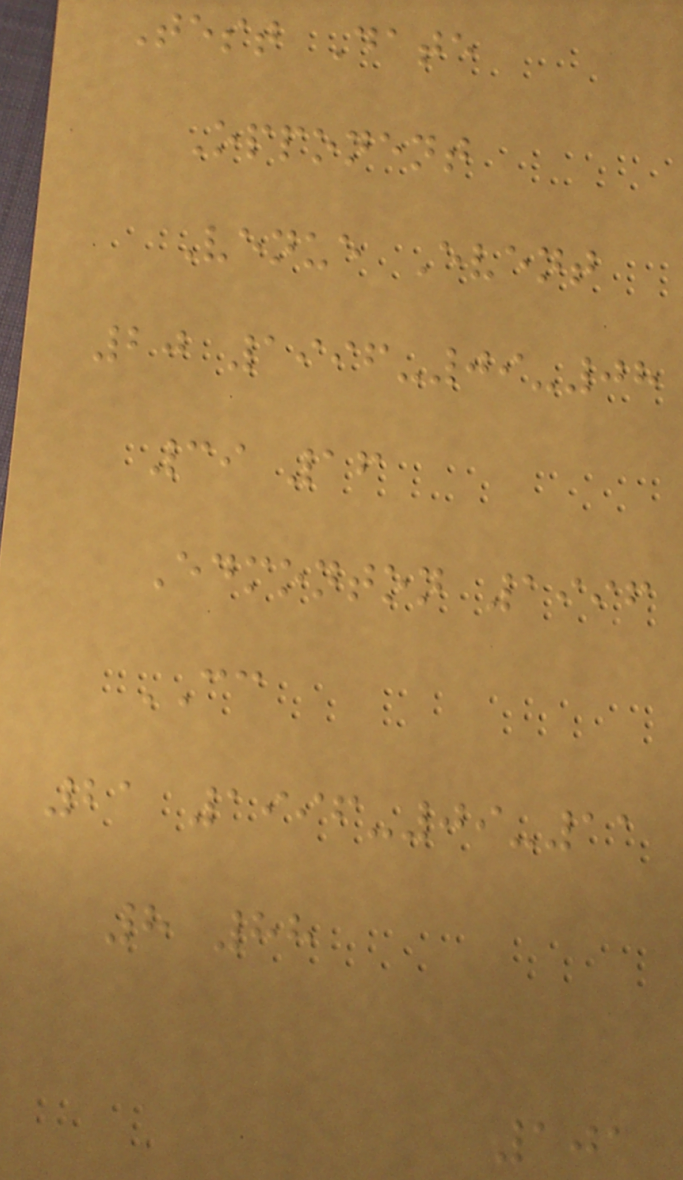Test Date
Opponent
Venue Event
20 1996-09-08
39 16
Edmonton 1996
CC
21 1996-09-11
8 88
101
